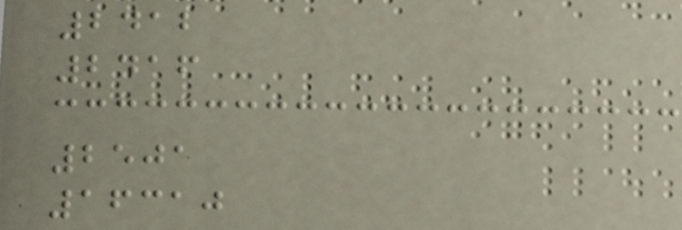2412
2416
2501
16310
